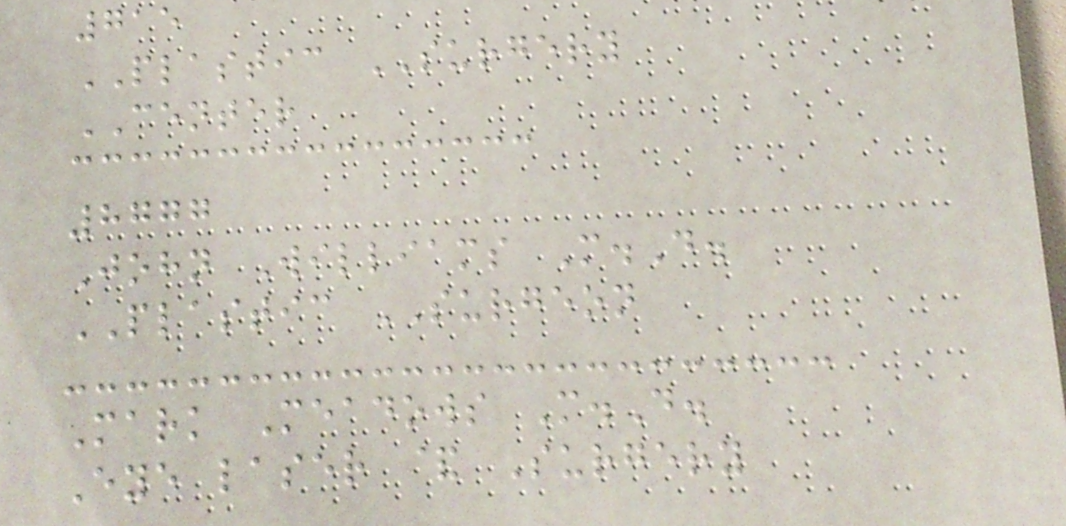715
PLASTIC SURGERY
CENTER
8777
John Williams M.D.
PLASTIC SURGEON
Mark Meadows M.D.
Eye laser & Surgery
